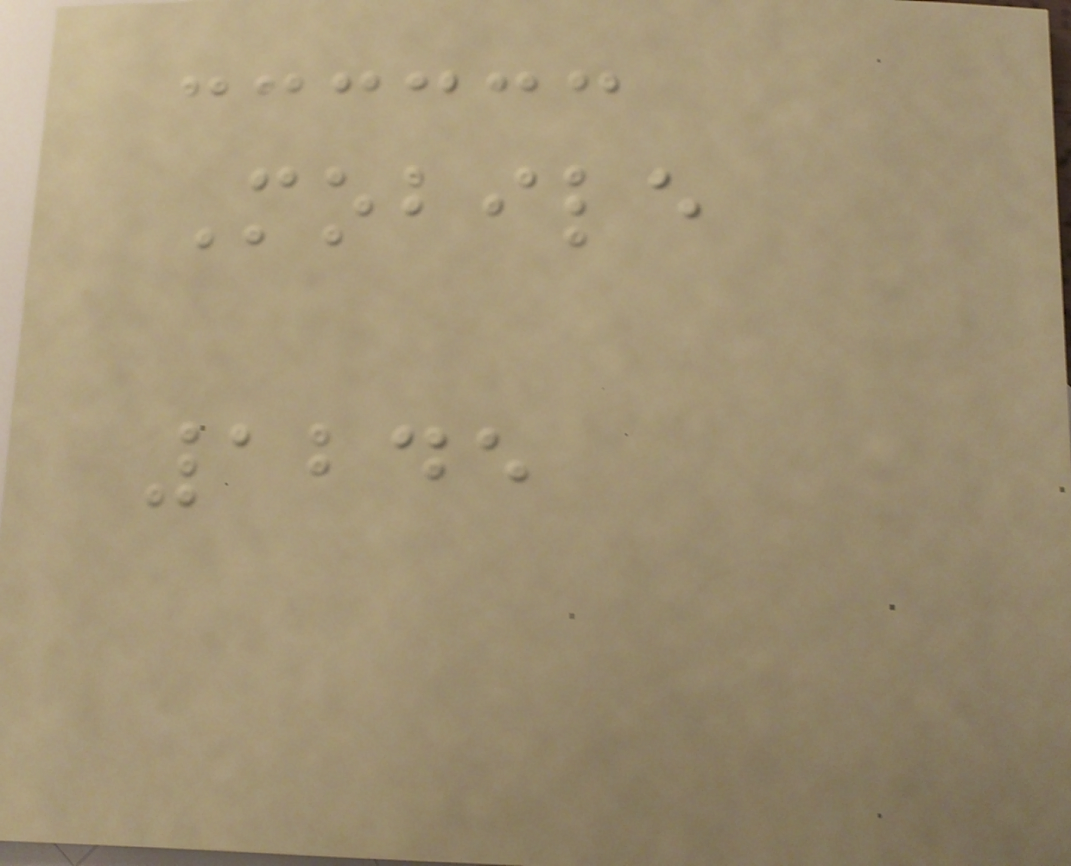Mobile
1245
